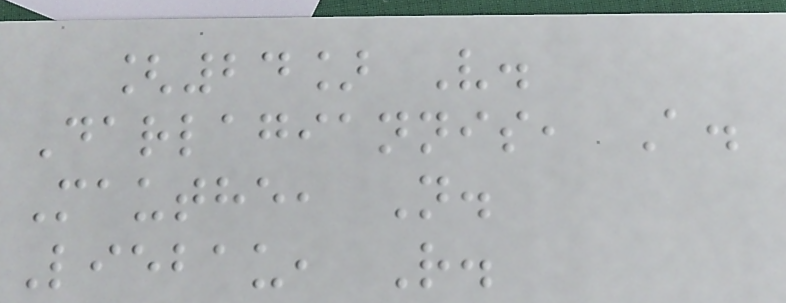[24] V.
Darlagiannis, A.
Mauthe, N.
Liebau, R.
